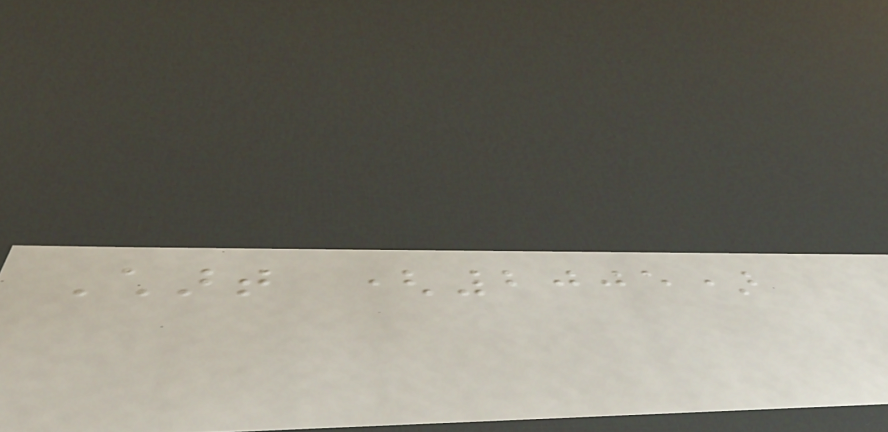Chart (2005)
